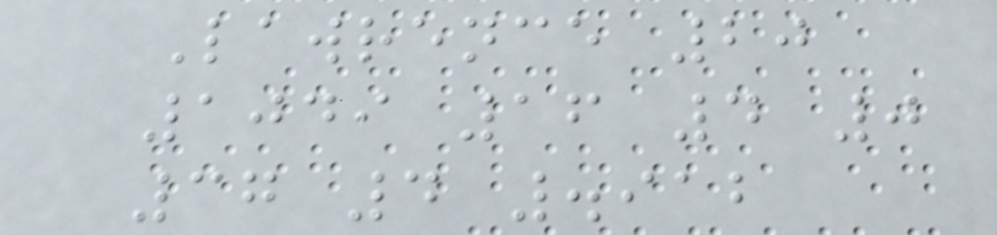Lawrence 20
1049 16 4 0
37 4 .912
